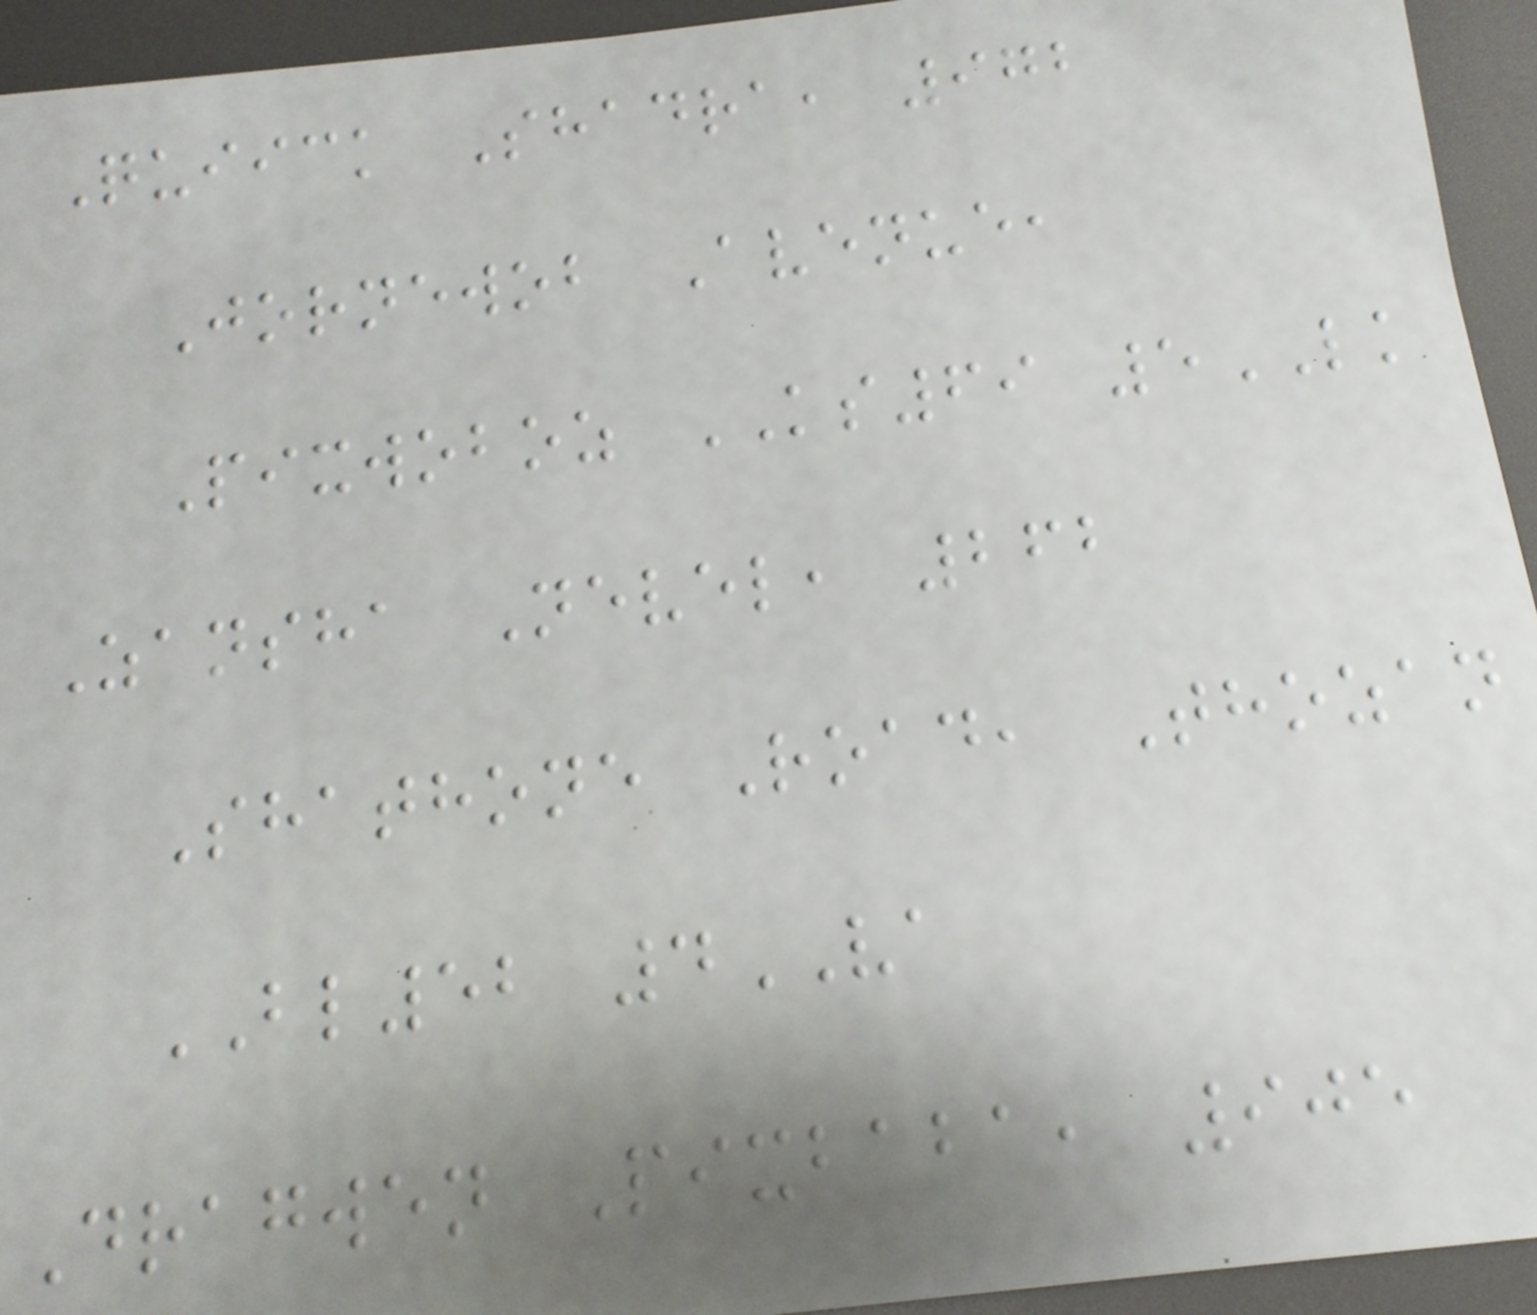Quiick Shadra, 972
Jornewob Avenue,
Pixwoboz KS69 5LK
Zansha Nevel, 262
Shathone Road, Thozan
BL52 4VA
Dragwen Pixbaba, 905
